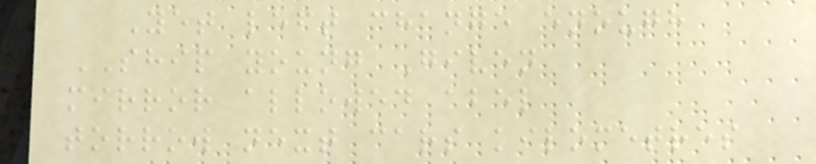Yet left change enough
SHIP young Given
mirror allowed abel
torrow next cars kilometres
